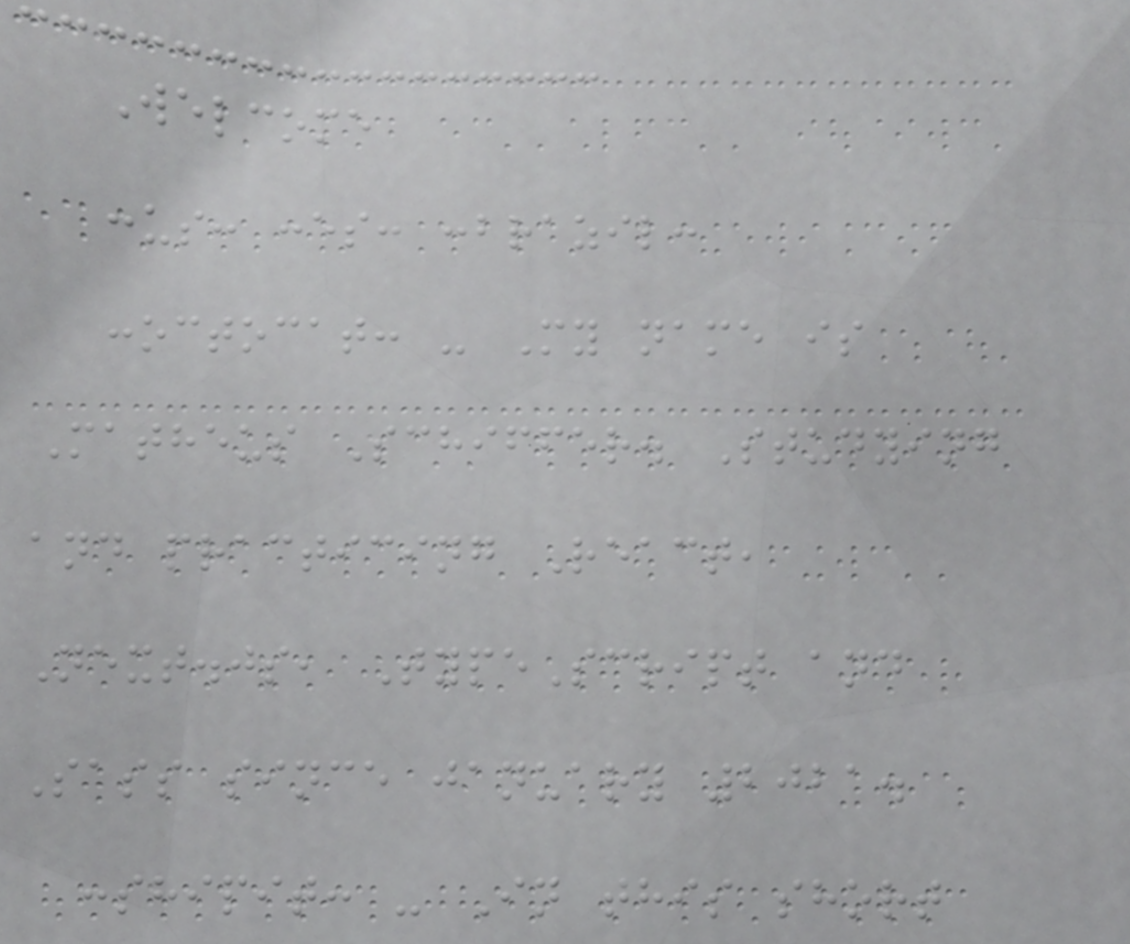Welcome
:us: :es: :brazil:
:octocat: - My name is
Matheus Schiffer. Studying
and practicing React,
Next.js, TypeScript and
Sass since january 2021.
:shipit: - In this short
